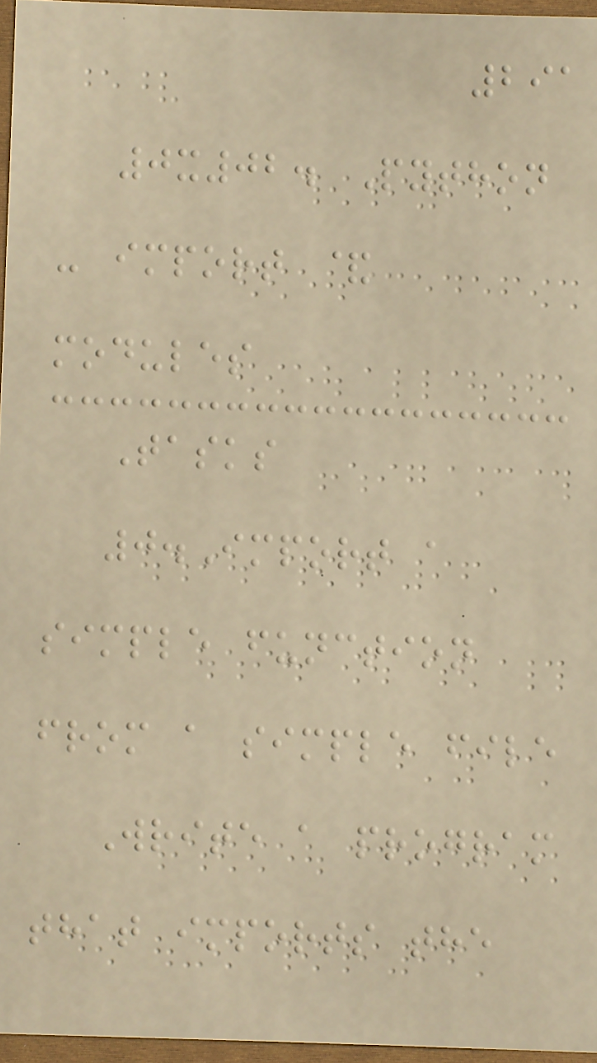291
0x02. Python
- import &
modules
Tasks
0.Import a
simple function
from a simple file
Write a program
that imports the
